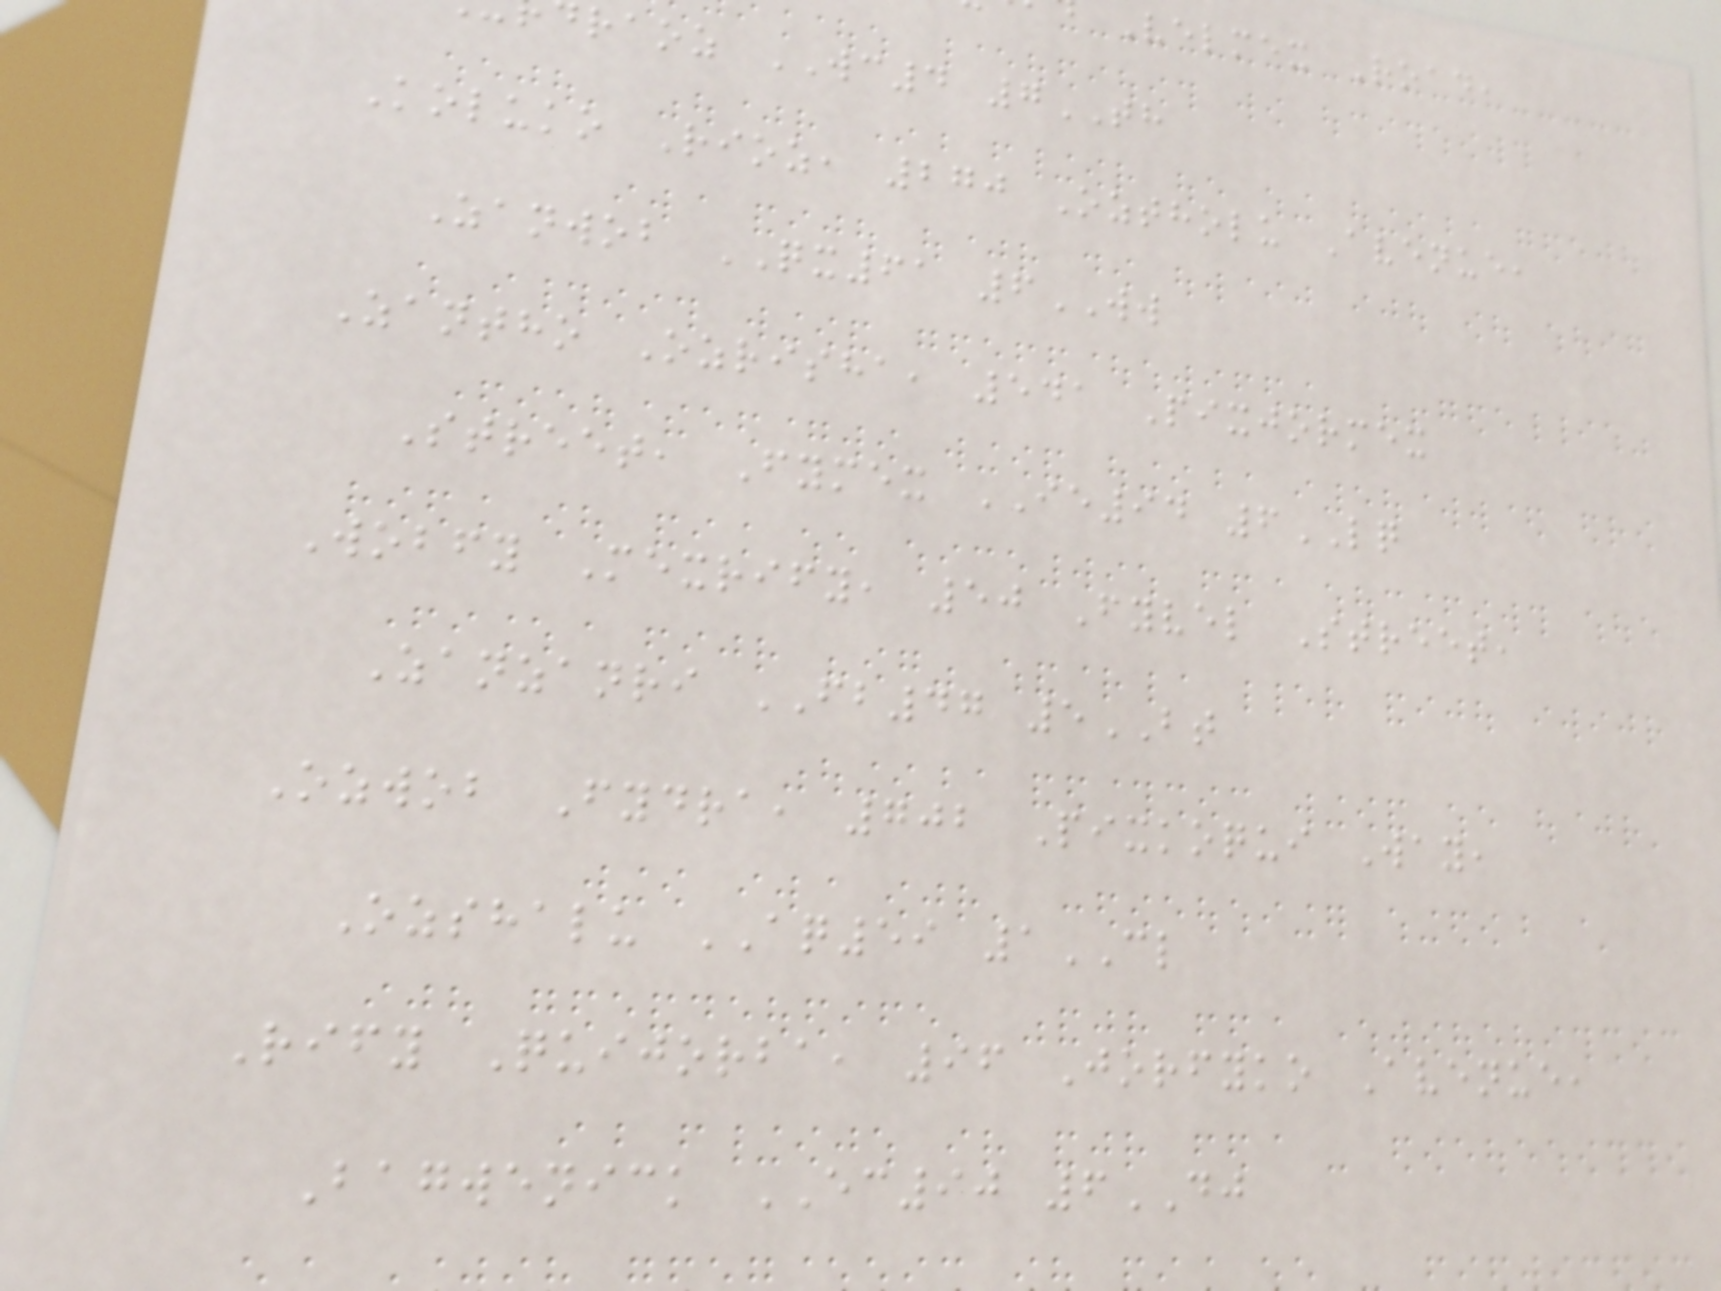Velmex Road,
raoz WC4 7TH
Koluko Rioz, 270 Oztholu Avenue,
Zanwob QX61 6WW
Zantho Ozrisha, 541 Pixjormex
Street, Fymex IE94 6LQ
Wobfy Mexrify, 50 Fyvel Street,
Zanzanri FB47 5BT
Ozwob Fydra, 702 Pixkoqui Way,
Ozshalu AQ59 1CL
Rify Quijorba, 96 Jorfyko Avenue,
Bagwenick EC90 6DJ
